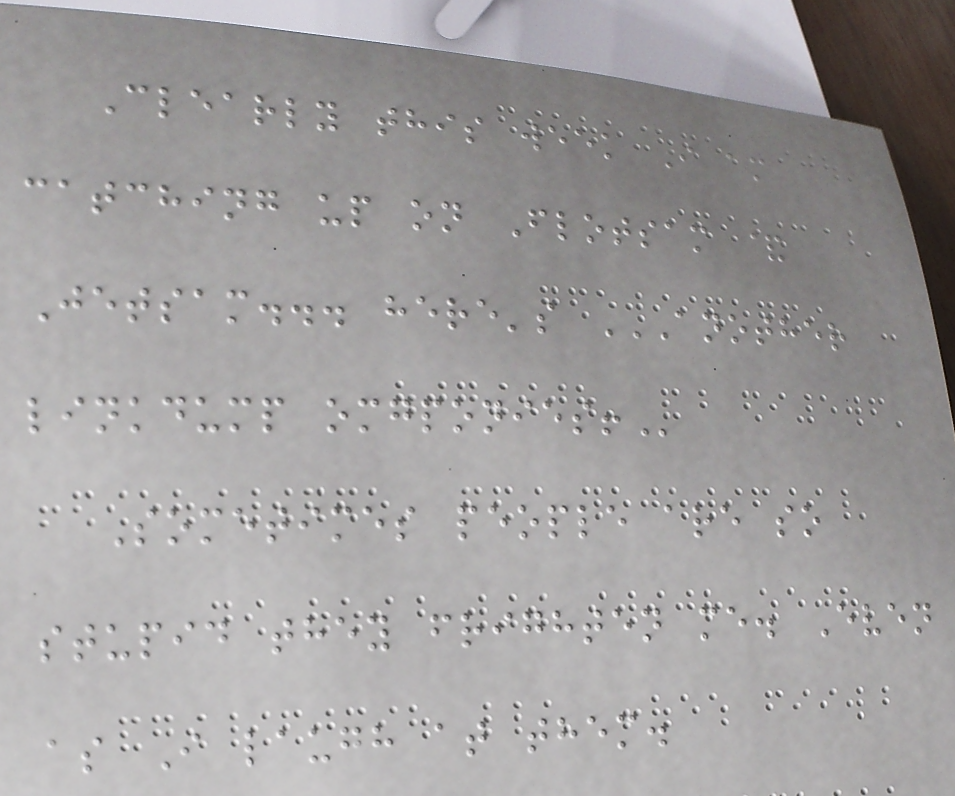Clearly this week I am
catching up on Flotsam &
Jetsam... here's ANOTHER
LINKDUMP OMGPONIES!
Sometimes people are so
stupid they frighten me. Even
as I laugh at them.
